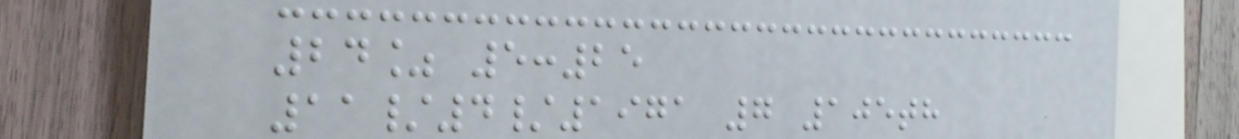24% 5:25
11/4/1971 7 105th
